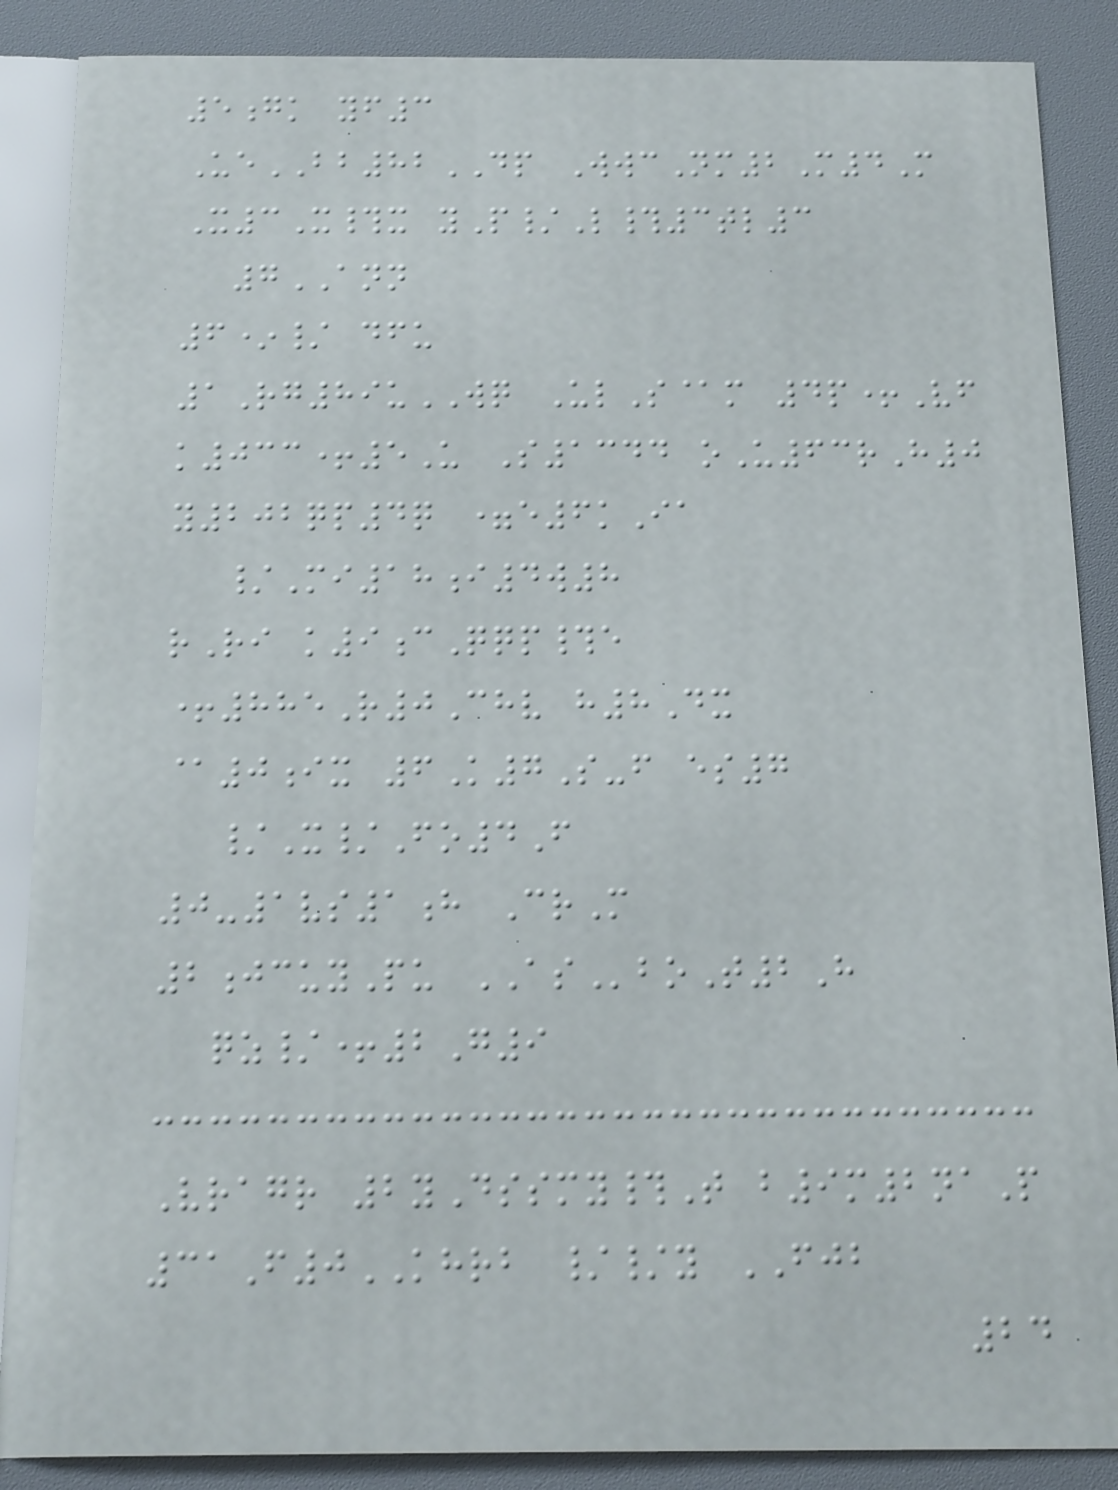5gk yf3
UeBB82DP WwcNm2M4M
X3X#x yP/L#3tl3
7ANN
6*/ dfu
1Rg89uWQ UlS@m 4p+Vf
k033+5U S1344 oU63rH0
y202qp4q =e6kIa
/Mi18i4w8
rRi k9cQqp#e
+885R0Chv h8Dx
@0ix 6K7S-f es7
/X/Fo4F
0-1vs1h CrM
2jcuyPu ASboT2H
qz/+2G9
Vragr 2yDssmy#T b9m2naP
31F0KHRB //y FJB
24
